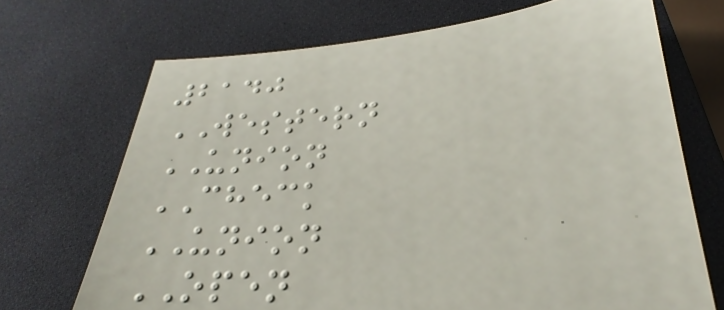2140
WESTERN
UNION
CHECK
UNION
OPEN
